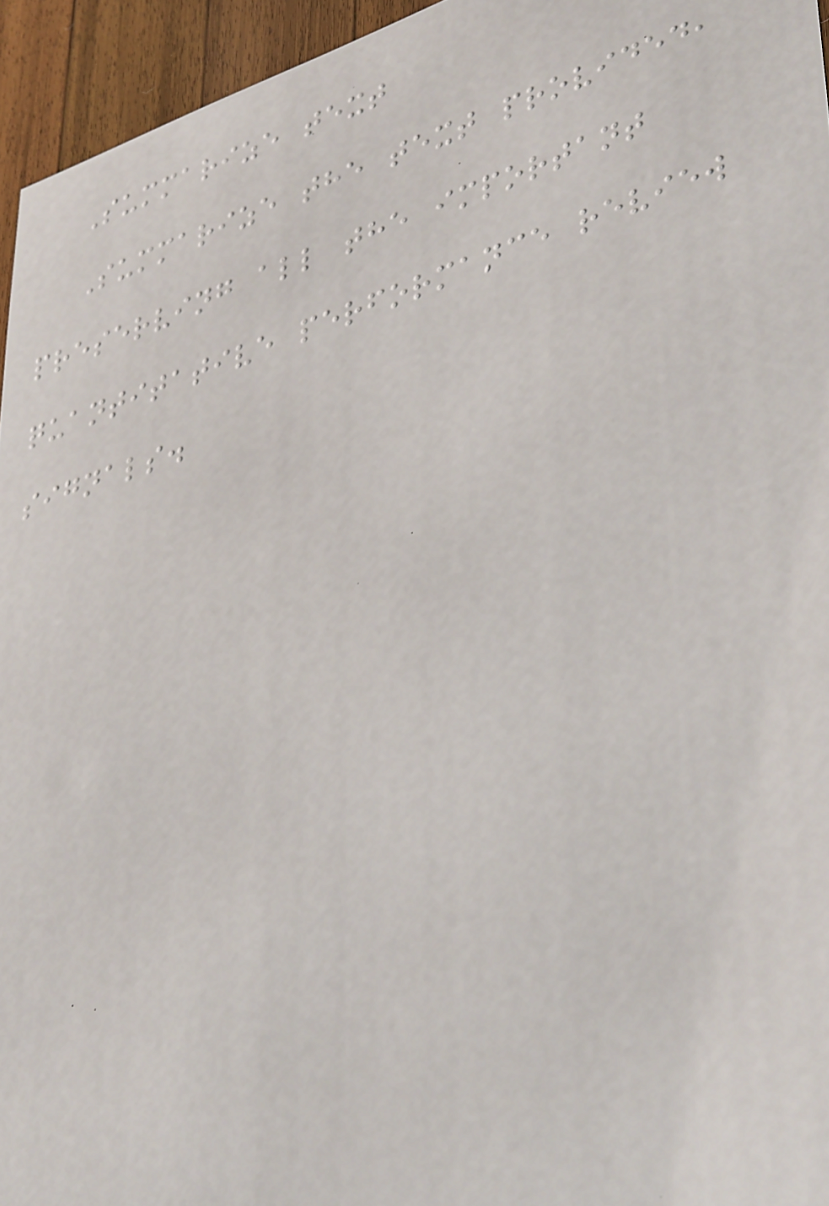Summarize text
Summarize the text provided,
preserving all the important
quantitative performance review
signals.
